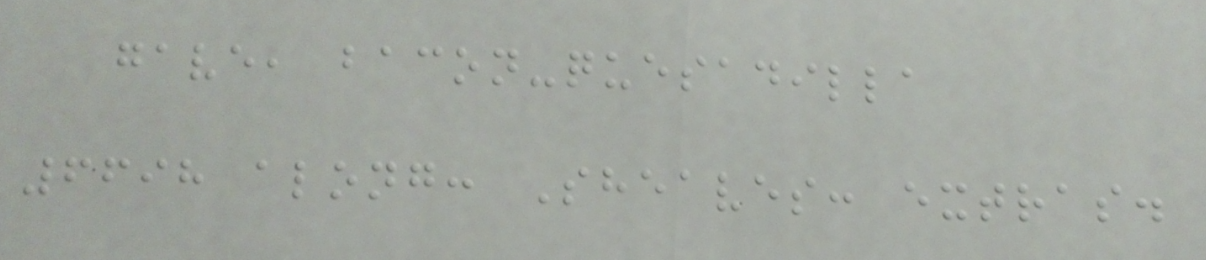gave, bacon-quesadilla
6698 along: Sheaves: extras.
